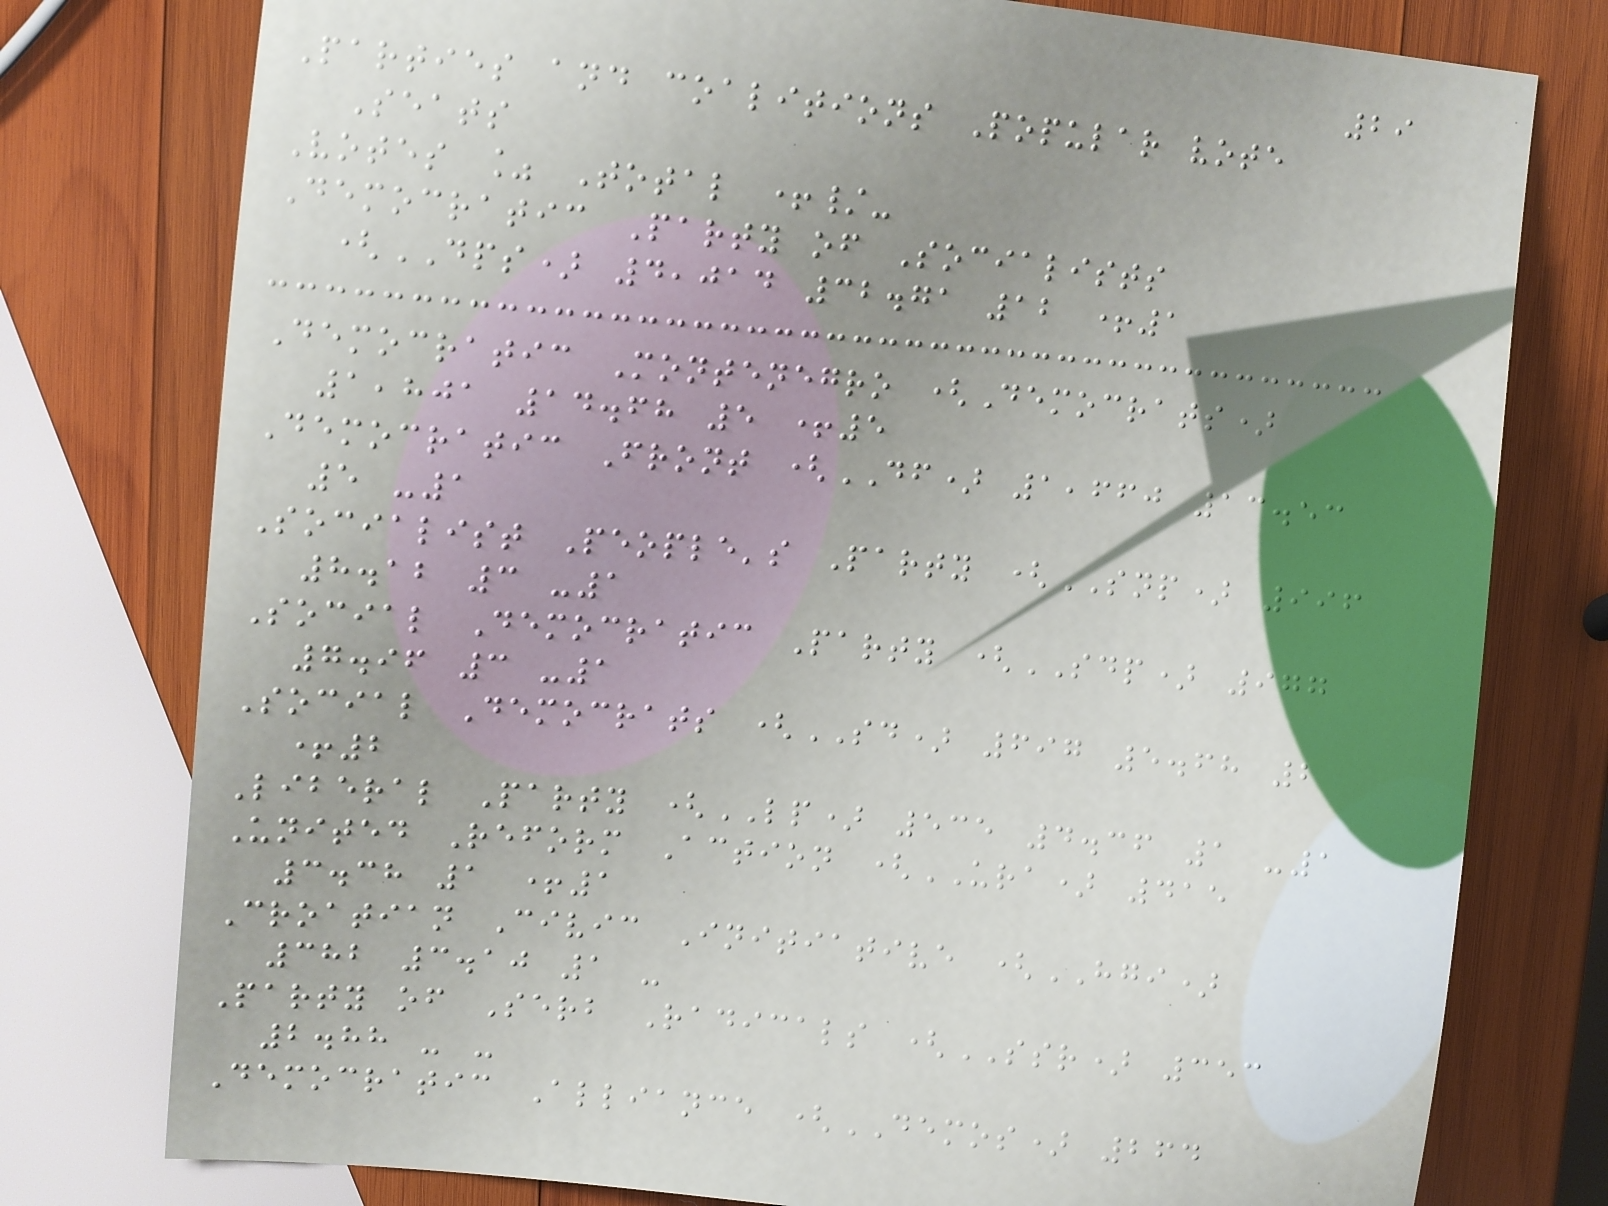29
Parties and coalitions Popular vote
Seats
Votes % Total +/-
Democratic Party of Socialists
(DPS) 4,014 32.71 12 +1
Democratic Montenegro (Democrats)
1,801 14.68 5 +5
Democratic Front (DF) 1,660 13.53
5 -1
Socialist People's Party (SNP) 996
8.12 3 -1
Social Democratic Party (SDP) 977
7.96 3 -1
Social Democrats (SD) 697 5.68 2
+2
Liberal Party (LP) 535 4.36 1 -1
United Reform Action (URA) 415
3.38 1 +1
Croatian Civic Initiative (HGI)
382 3.10 1 -
Party of Serb Radicals (SSR) 353
2.88 - -
Democratic Alliance (DEMOS) 264
